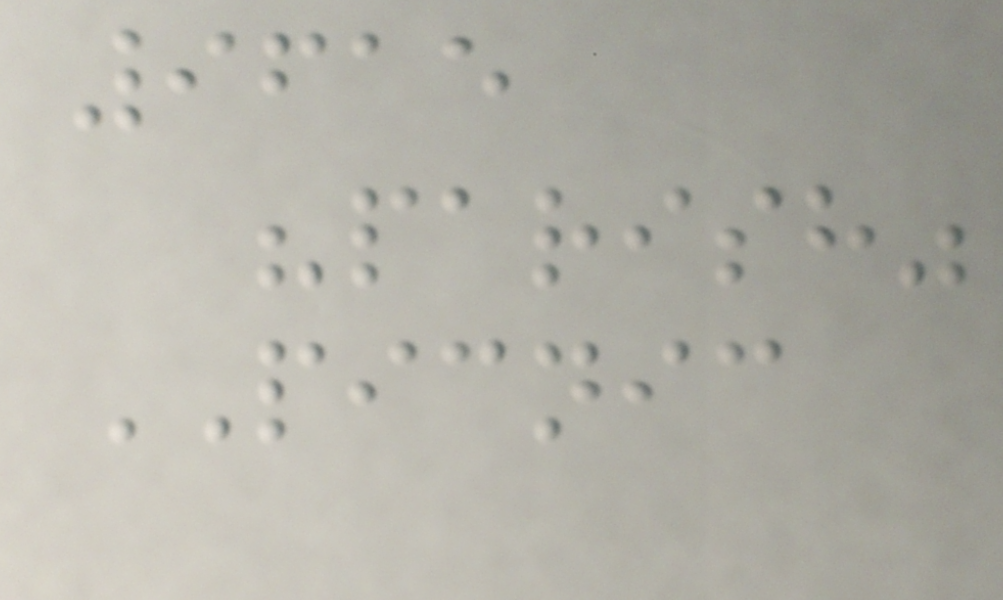9615
"parish"
PICNIC
